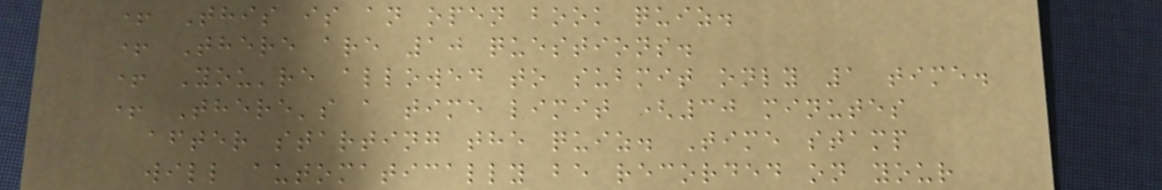+ This is an open book quiz.
+ There are 10 questions.
+ You're allowed to submit only 1 time.
+ There's a time limit (30 minutes
after starting the quiz. Time stamp
will automatically be recorded on your
